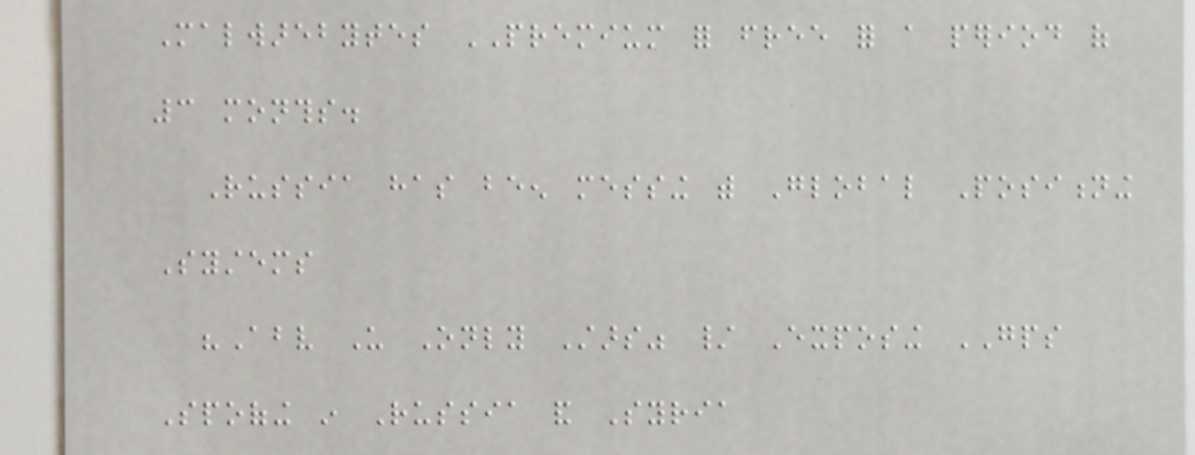Malwarebytes PREMIUM for free for a period of
3 months.
Russia has been messing with Global Positioning
Systems
"Above Us Only Stars" / Exposing GPS
Spoofing in Russia and Syria
